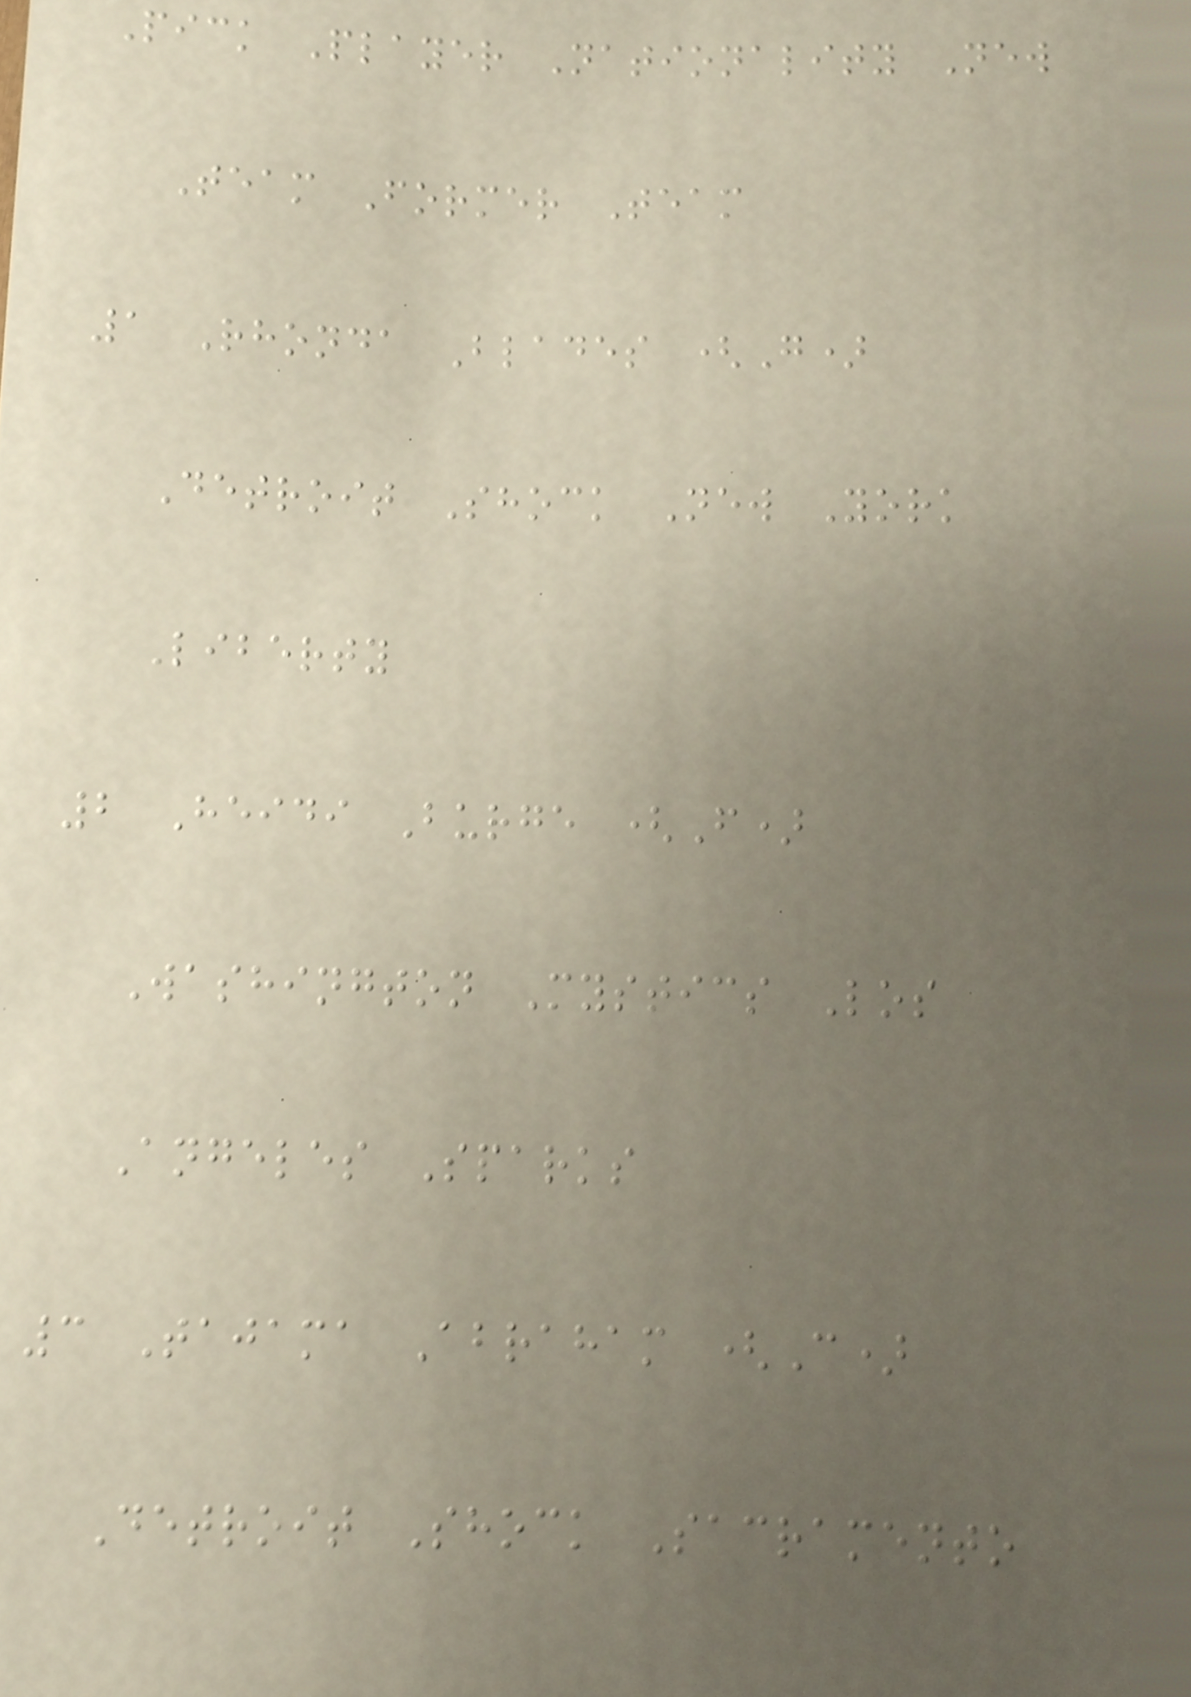Pick Player Nationality New
Team Former Team
1 Rhonda Blades (G)
Detroit Shock New York
Liberty
2 Heidi Burge (F)
Washington Mystics Los
Angeles Sparks
3 Tajama Abraham (C)
Detroit Shock Sacramento
